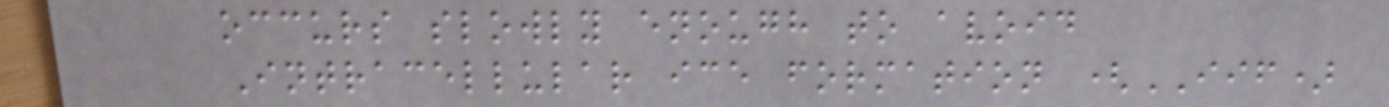occurs slowly enough to avoid
Intracellular ice formation (IIF)
